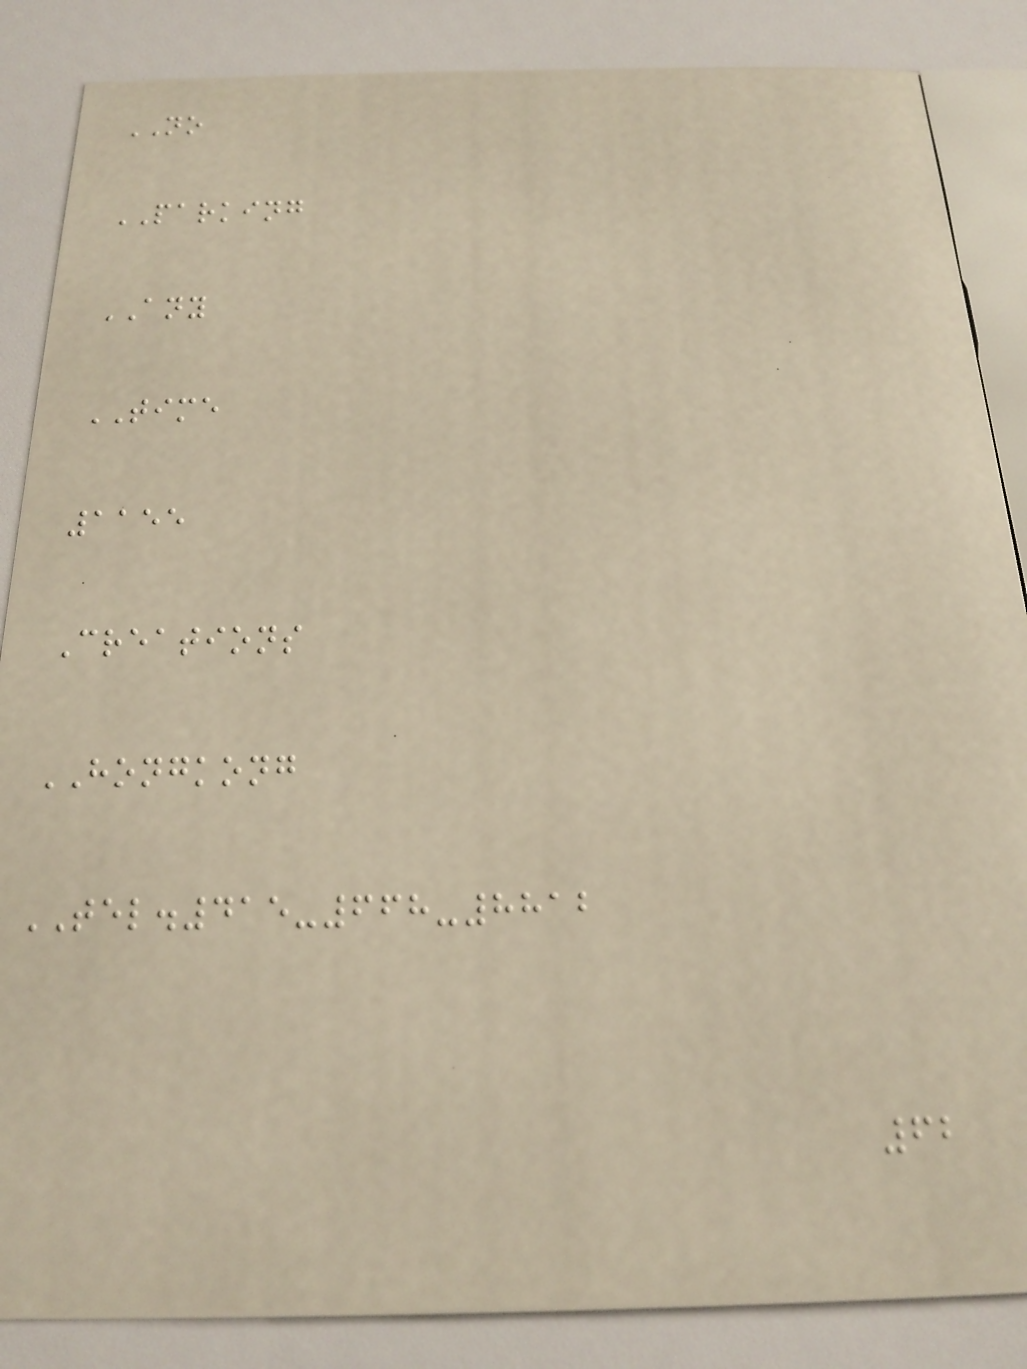NO
PARKING
ANY
TIME
1155
Creations
HONGKONG
TEL.415-668-8812
62
